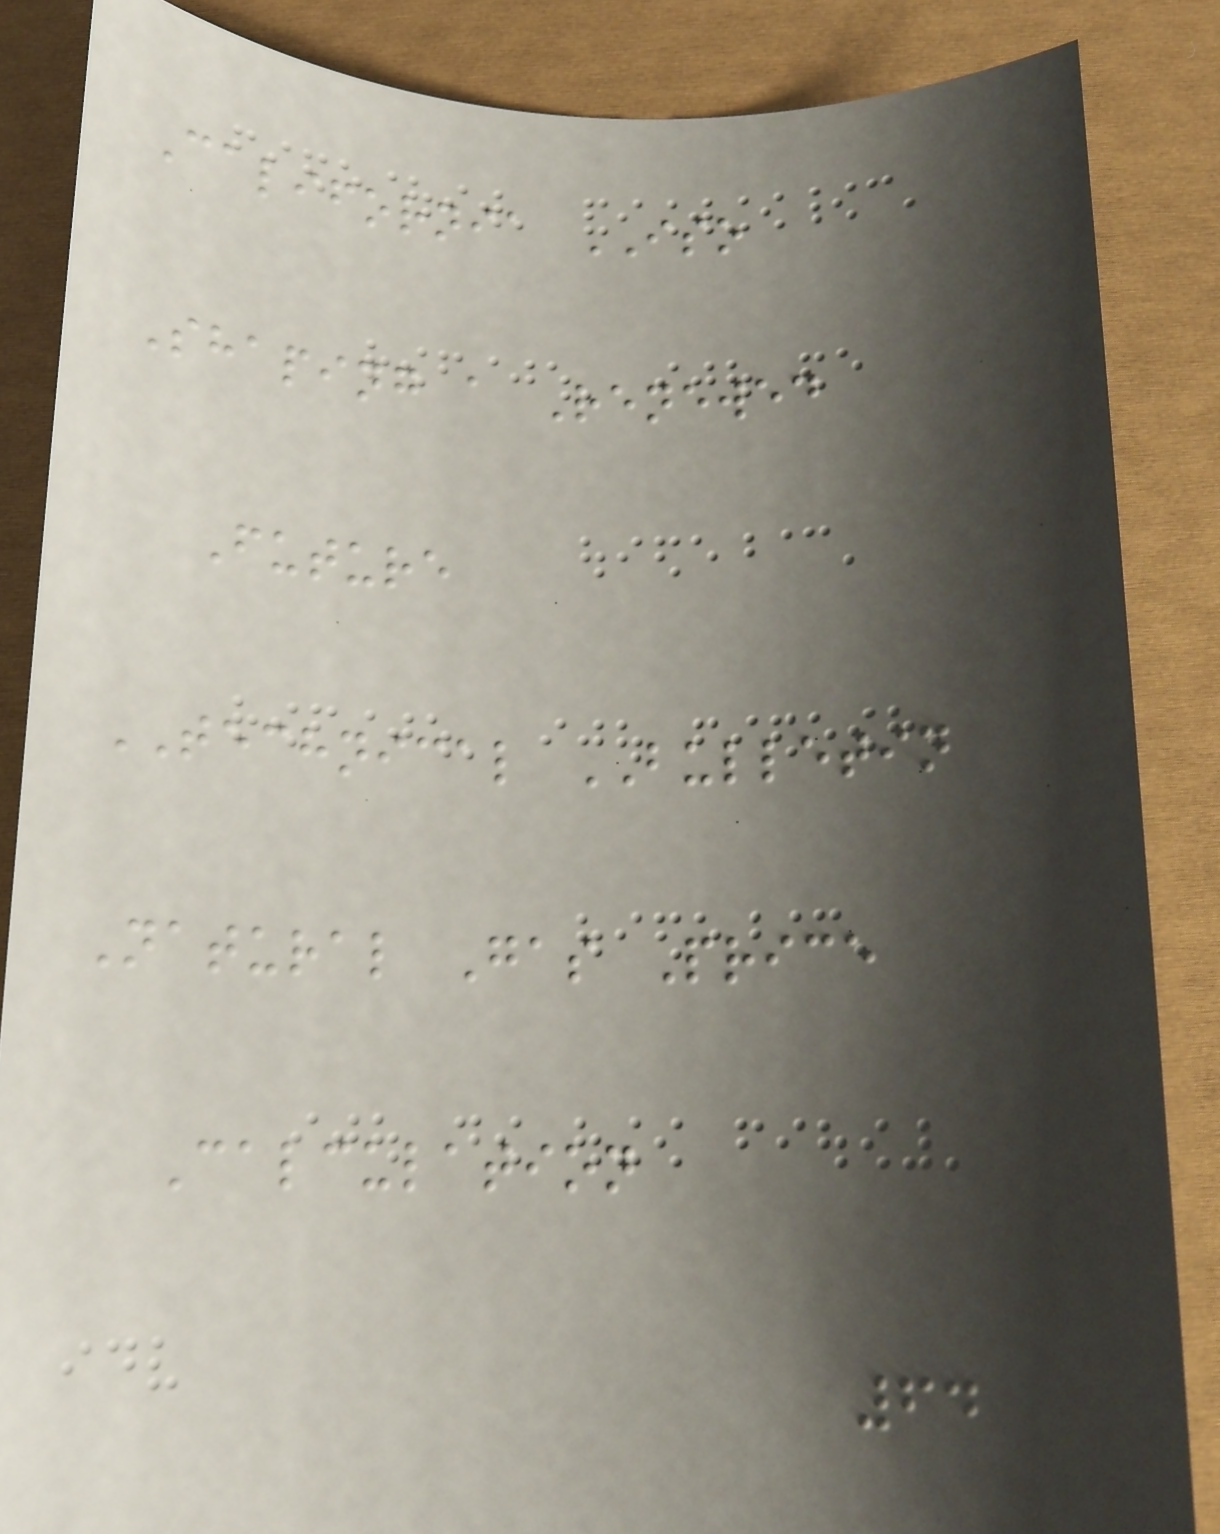California ISO
Shaping a Renewed
Future
TECHNICAL BULLETIN
Natural Gas Price
Calculation
64
